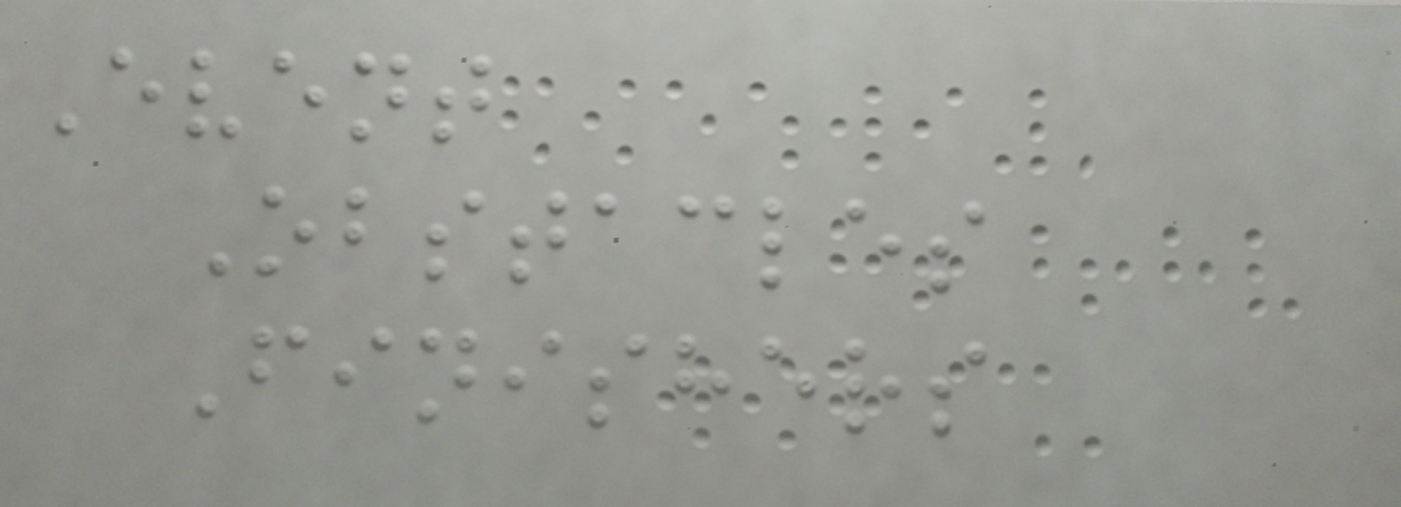Event
Obstacles
Finishers
